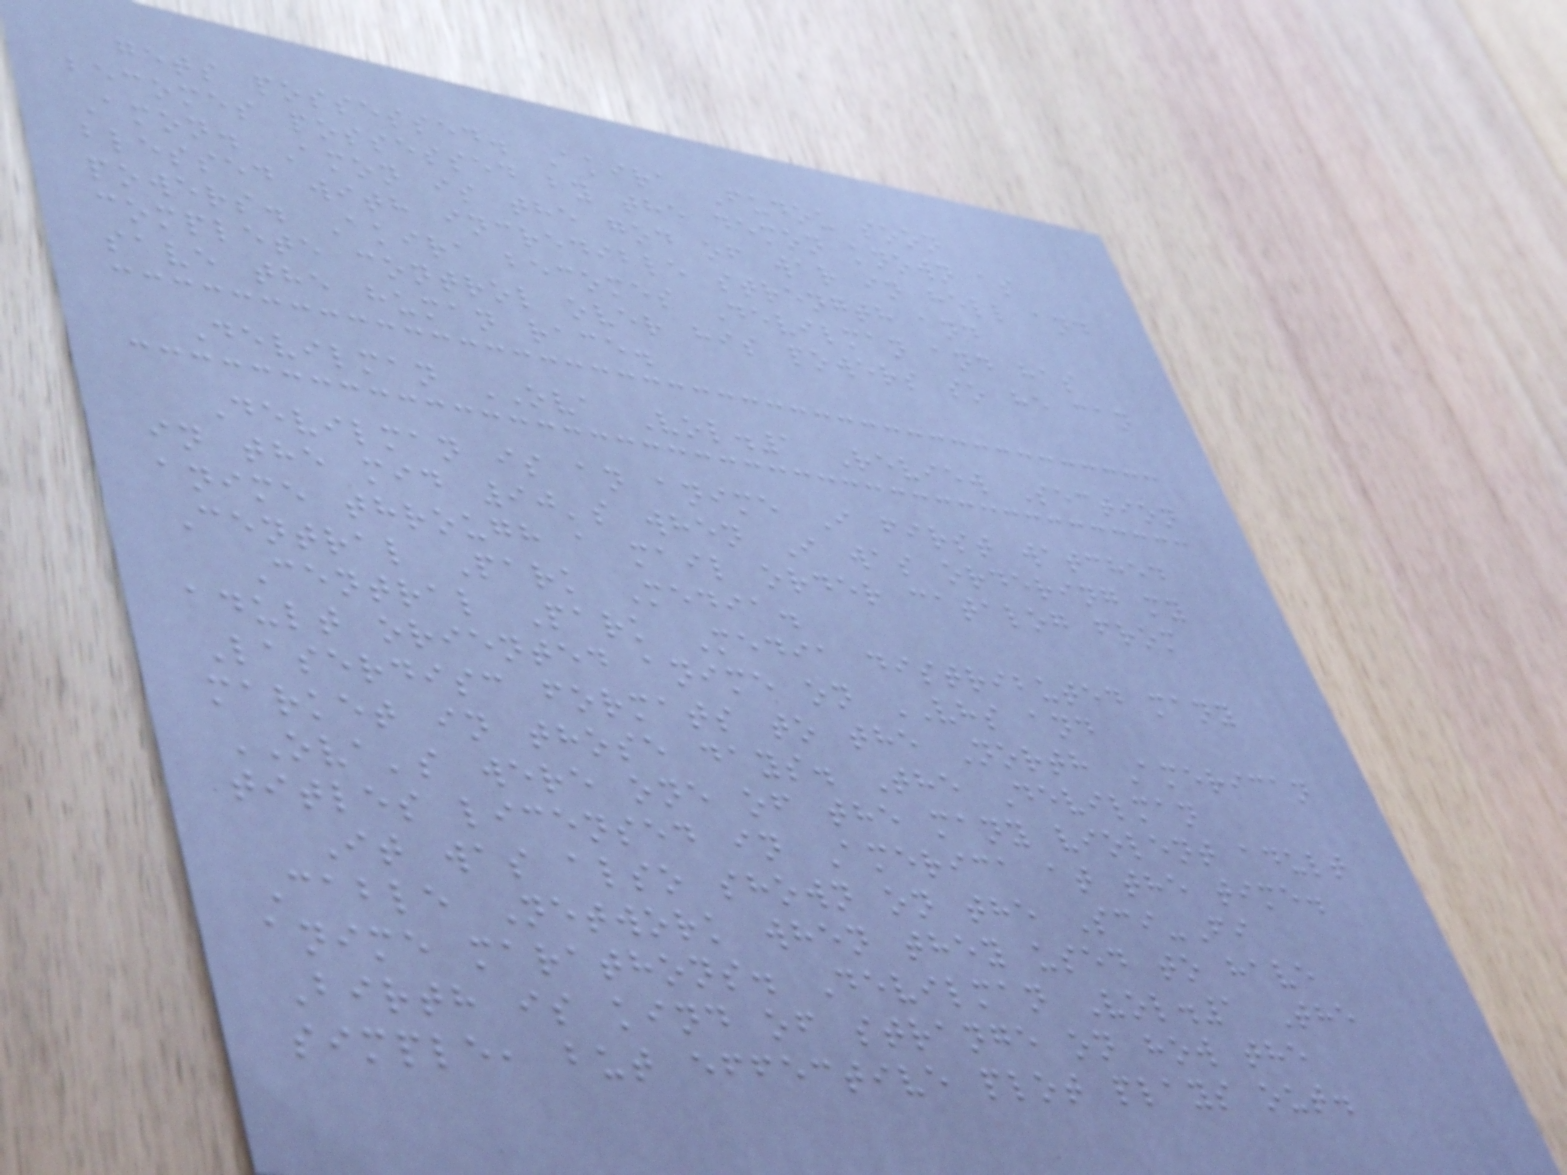gets possessed. Akira Fudou soon
becomes possessed by the demon known as
Amon. Amon is the god of war in hell and
blessed with incredible strength and
powers. Akira becomes Devilman and has
complete control over his powers so he can
save the human race.
Devilman OVA Vol.1 Review Section
Devilman is an anime I first watched
in the mid 90's when I was ordering my
anime through a mail order catalog from
Central Park Media.
Central Park Media distributed many
adult oriented anime on VHS and
Laserdisc formats to the North American
market in those days. The Devilman
OVA's were one of the many violent adult
titles licensed in America at the time.
It was also shown on the Sci-Fi
Cable Network when they used to have
anime marathons. Devilman Vol.1 The
Birth is kind of strange on how the
simple, but effective plot plays out.
